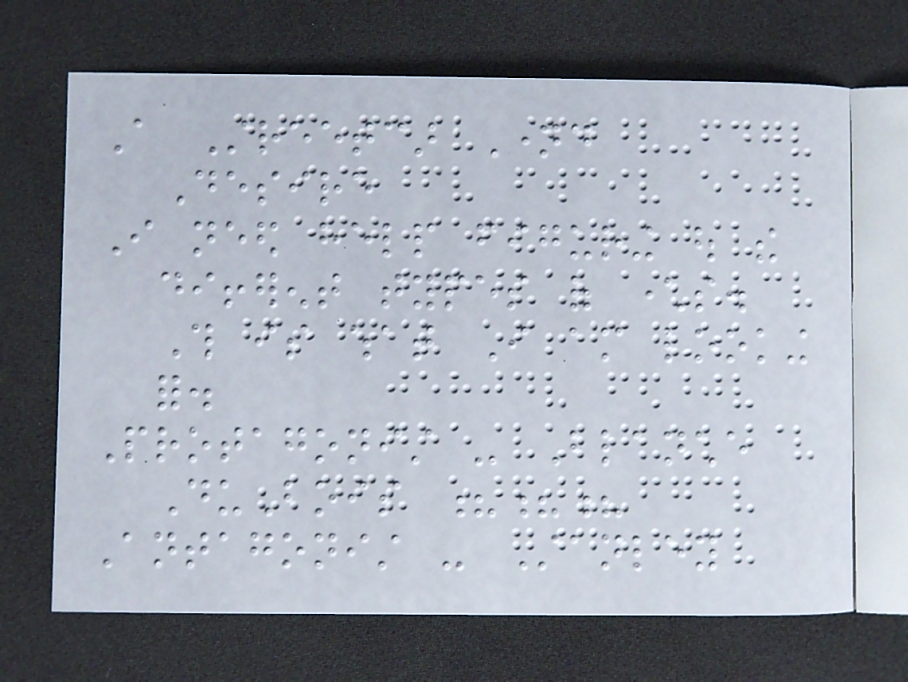A Streetcar Named
Desire
I need help figuring out the
different types of characters.
This is what I am looking
for.
Protagonist - Blanche
DuBois ???
Antagonist - Stanley
